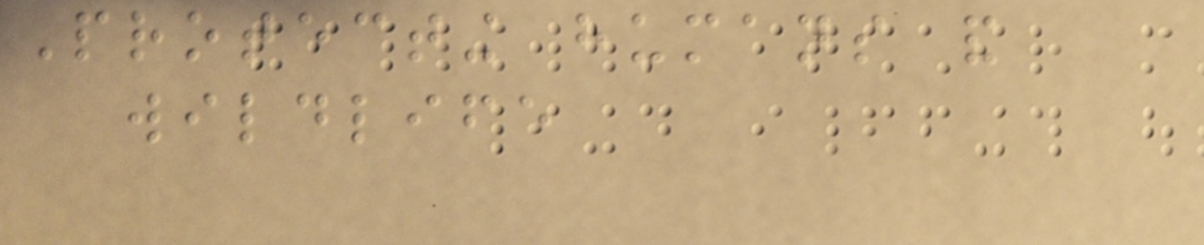Protecting humans and
wildlife
